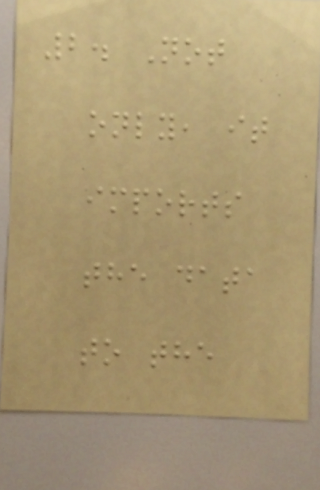2. Not
only, it
imports
the data
to the
